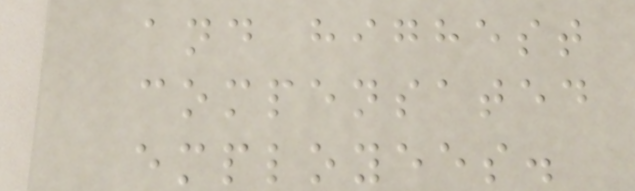and highest
compensated
employees.
